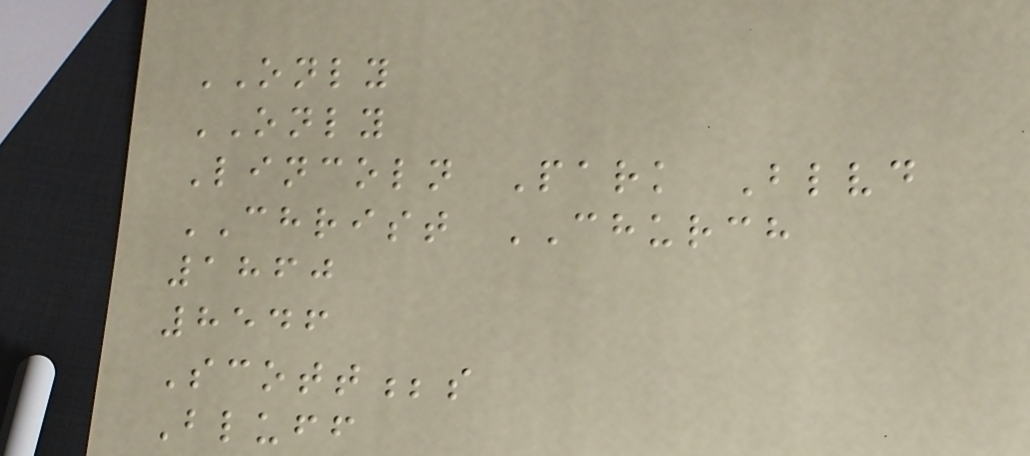ONLY
ONLY
Lincoln Park Blvd
CHRIST CHURCH
1860
8546
Scott;s
Bluff
